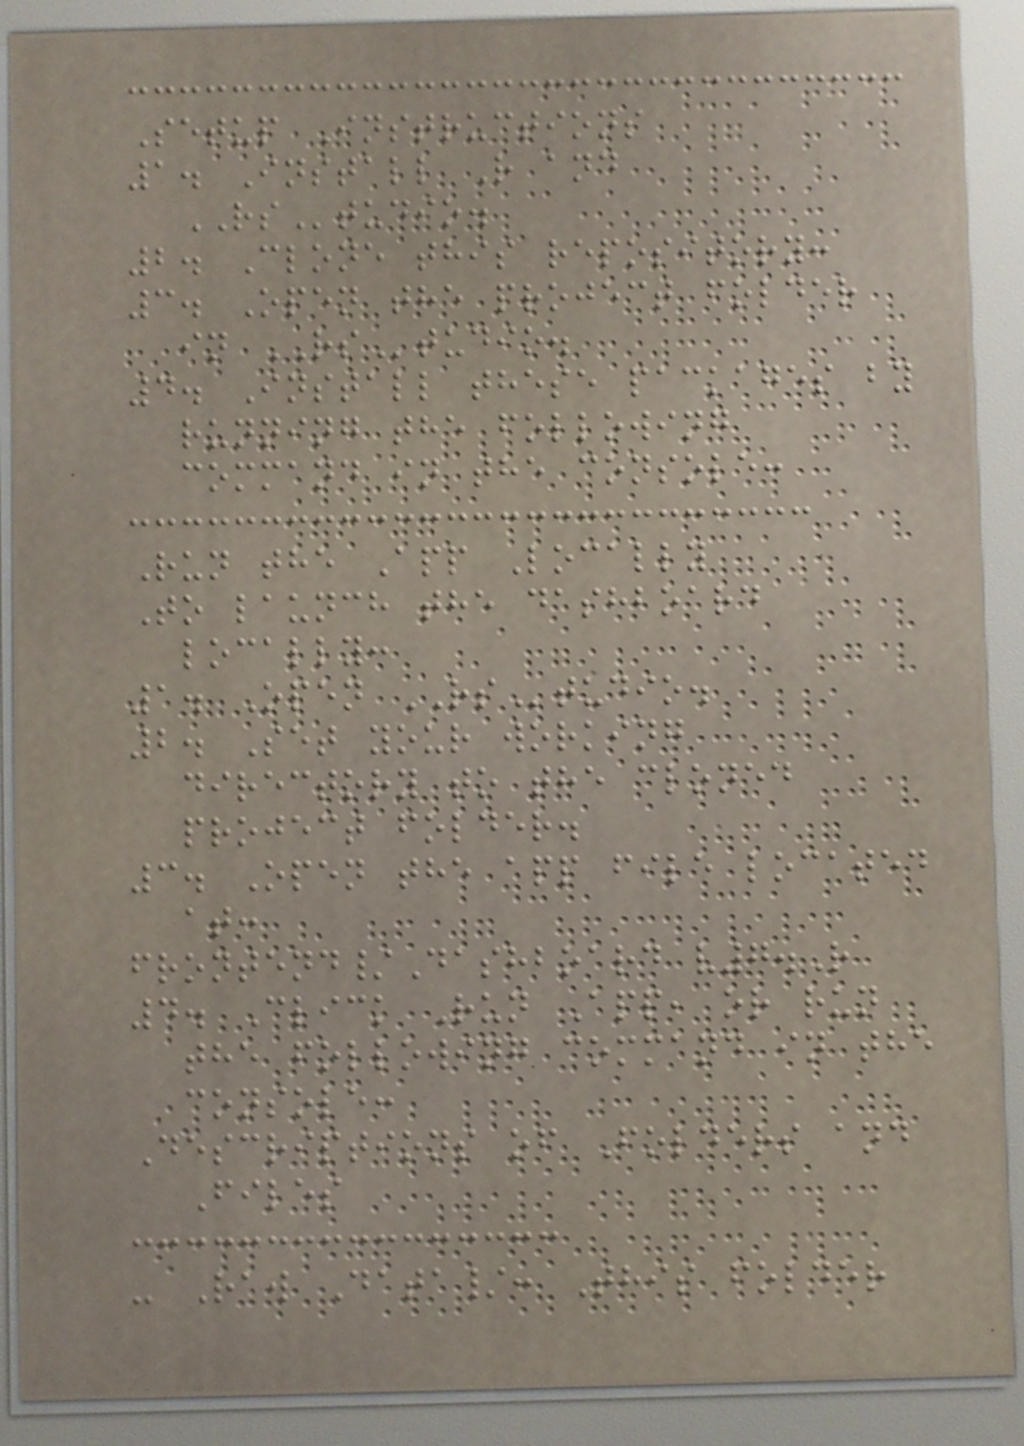Setup Instructions
1. Install R and
RStudio.
2. Clone this repository:
3. Open the project folder
in RStudio.
4. Install these packages by
running the following
command in the console:
Run the App Locally
To launch the dashboard
locally:
1. Open RStudio.
2. Set your working
directory to the cloned
project folder.
3. Open the app file located
at:
frontend/Dashboard v7.R
4. Click Run App, or run
the following command in the
console:
Descriptions of Folders and
Files
- Raw Data/: This folder
